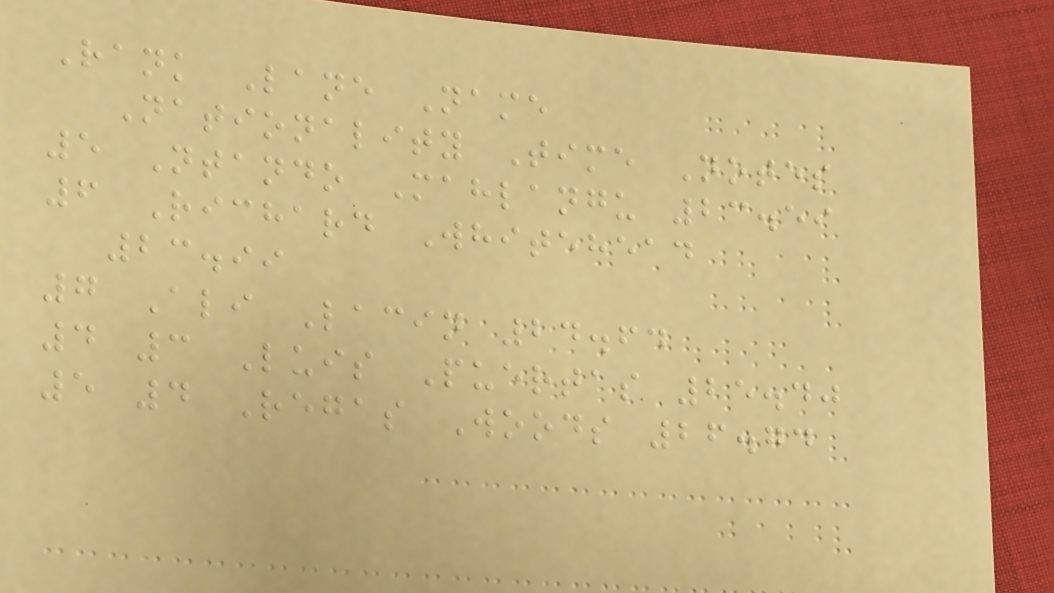Rank Lane Name
Nationality Time Notes
5 Ntando Mahlangu 23.59
6 Richard Whitehead
23.99
7 Ali Lacin 24.64
4 3 Luis Puertas 25.40
5 4 Regas Woods 26.74
